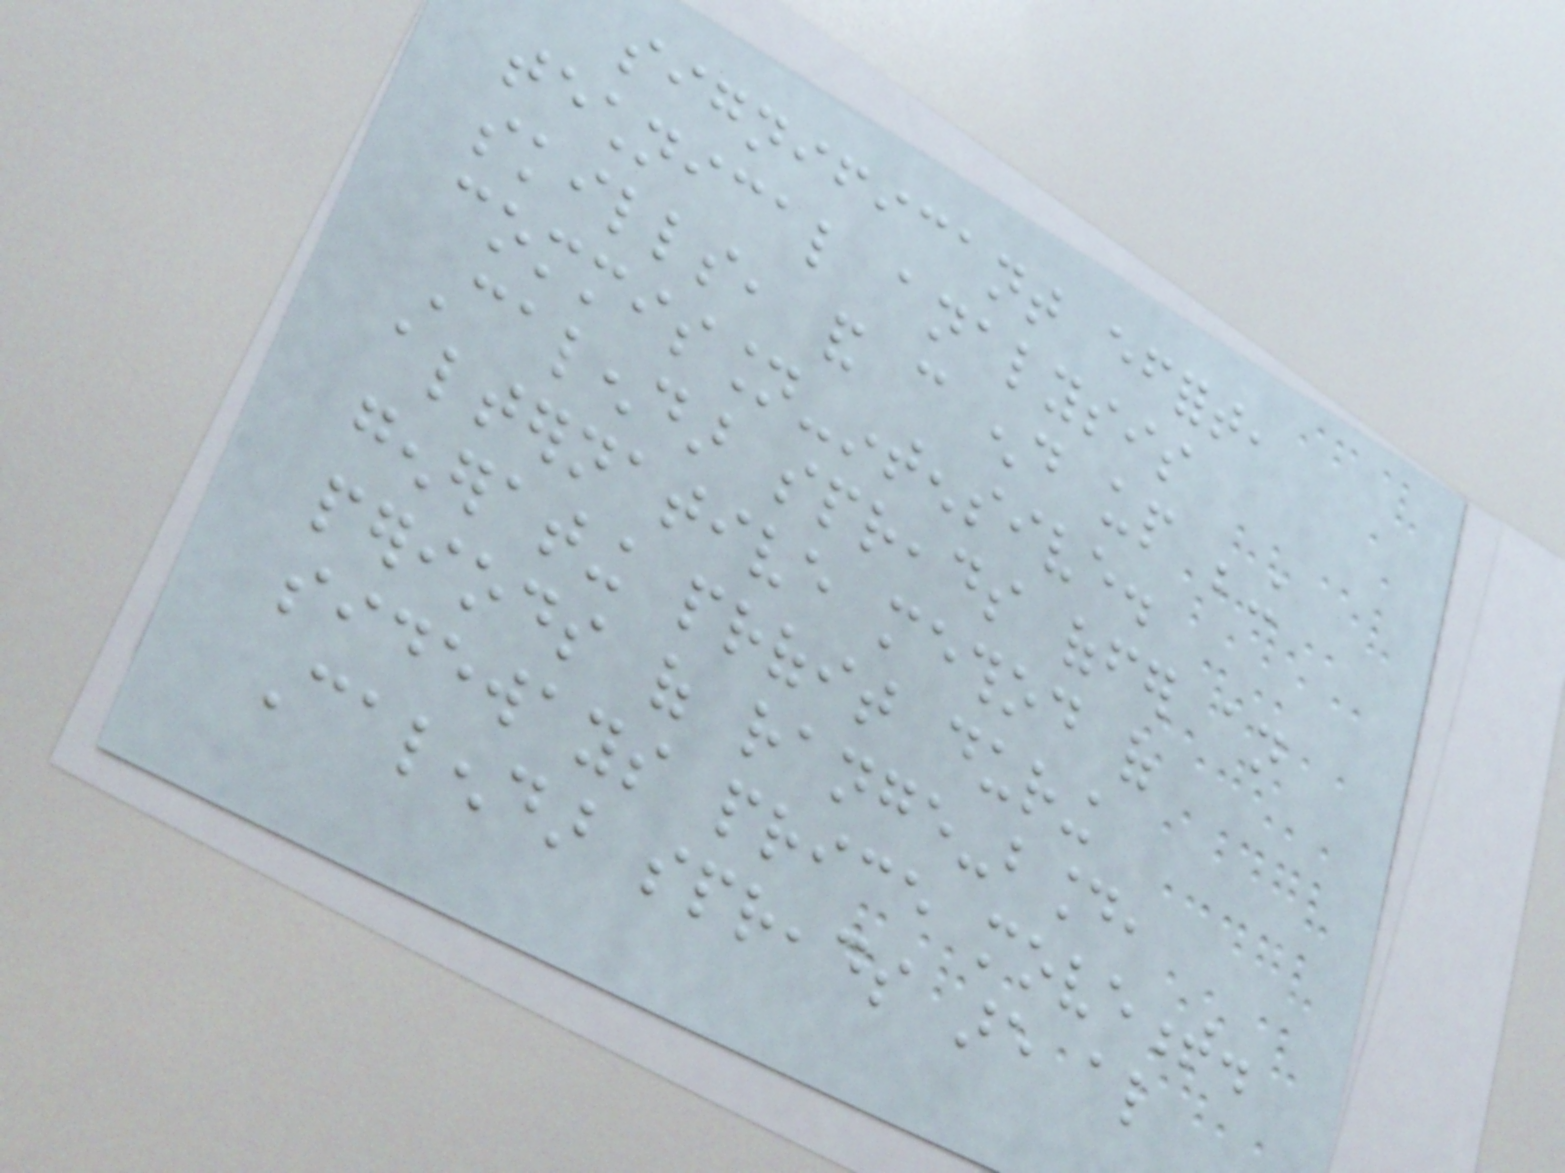significant effort,
technical analysis
skills, and can end up being
commission-intensive.
Calendar spreads offer an
alternative method of
generating profit during
periods of range-bound,
sideways price movement.
Calendar spreads are also
